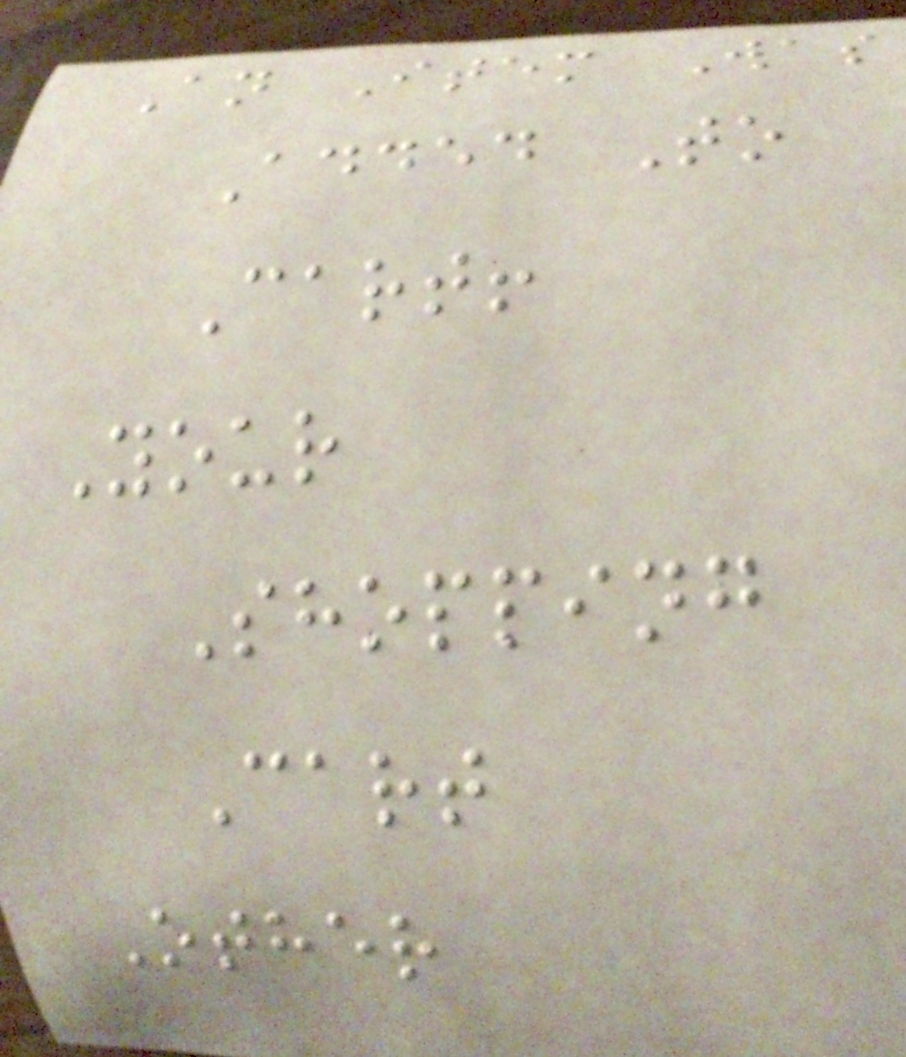An Item Was
Added To
Cart!
Your
Shopping
Cart
Other
